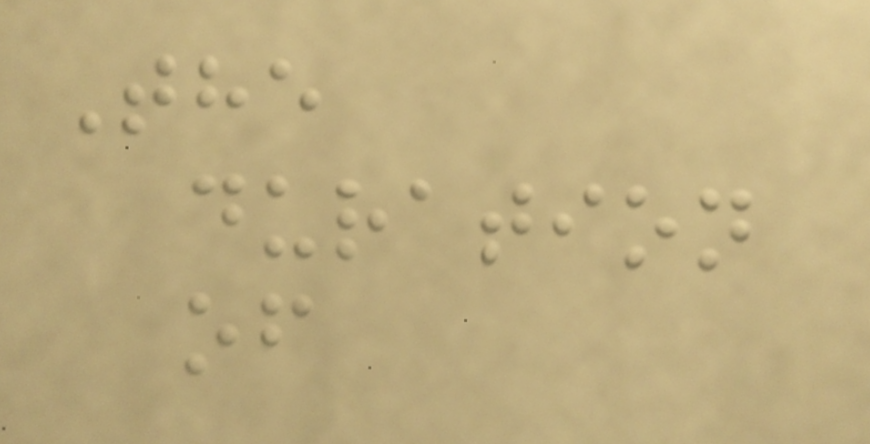The
duration
of
